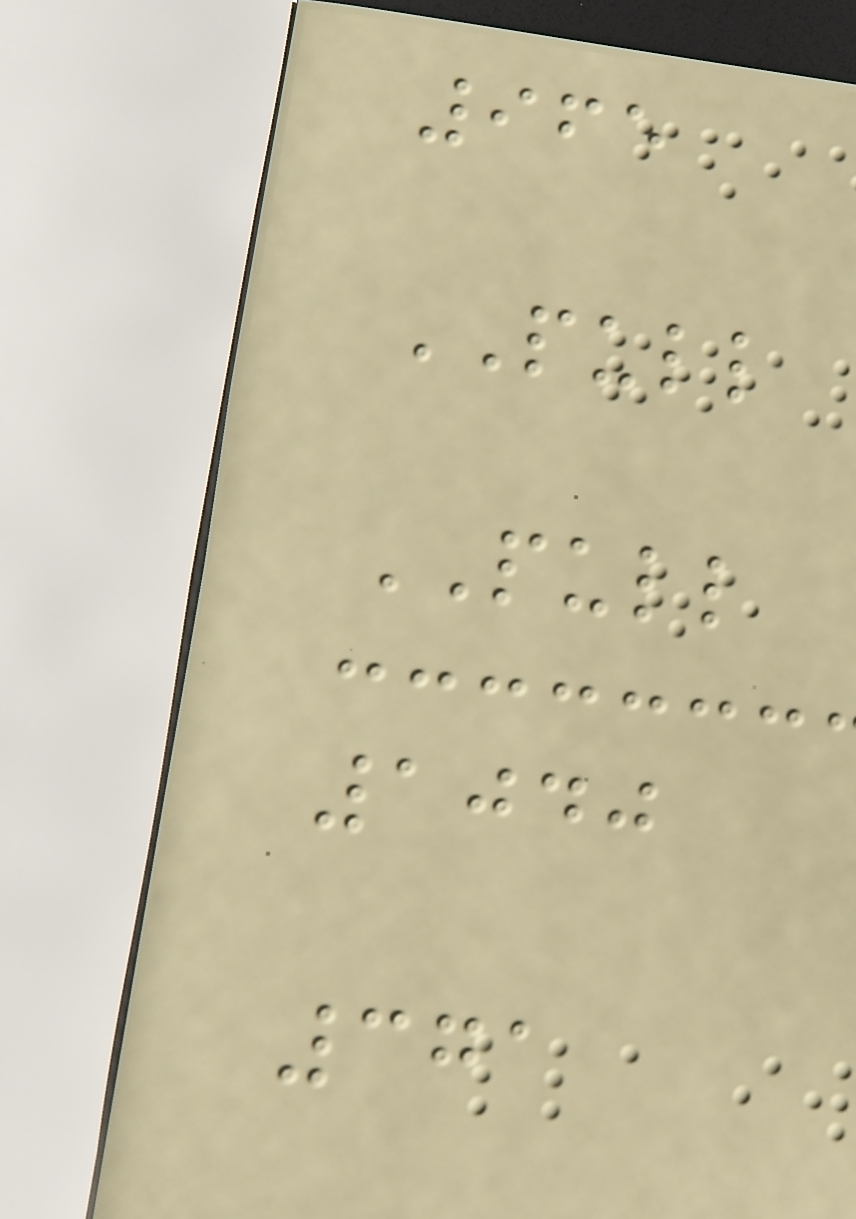965
PULL
PULL
1040
371
